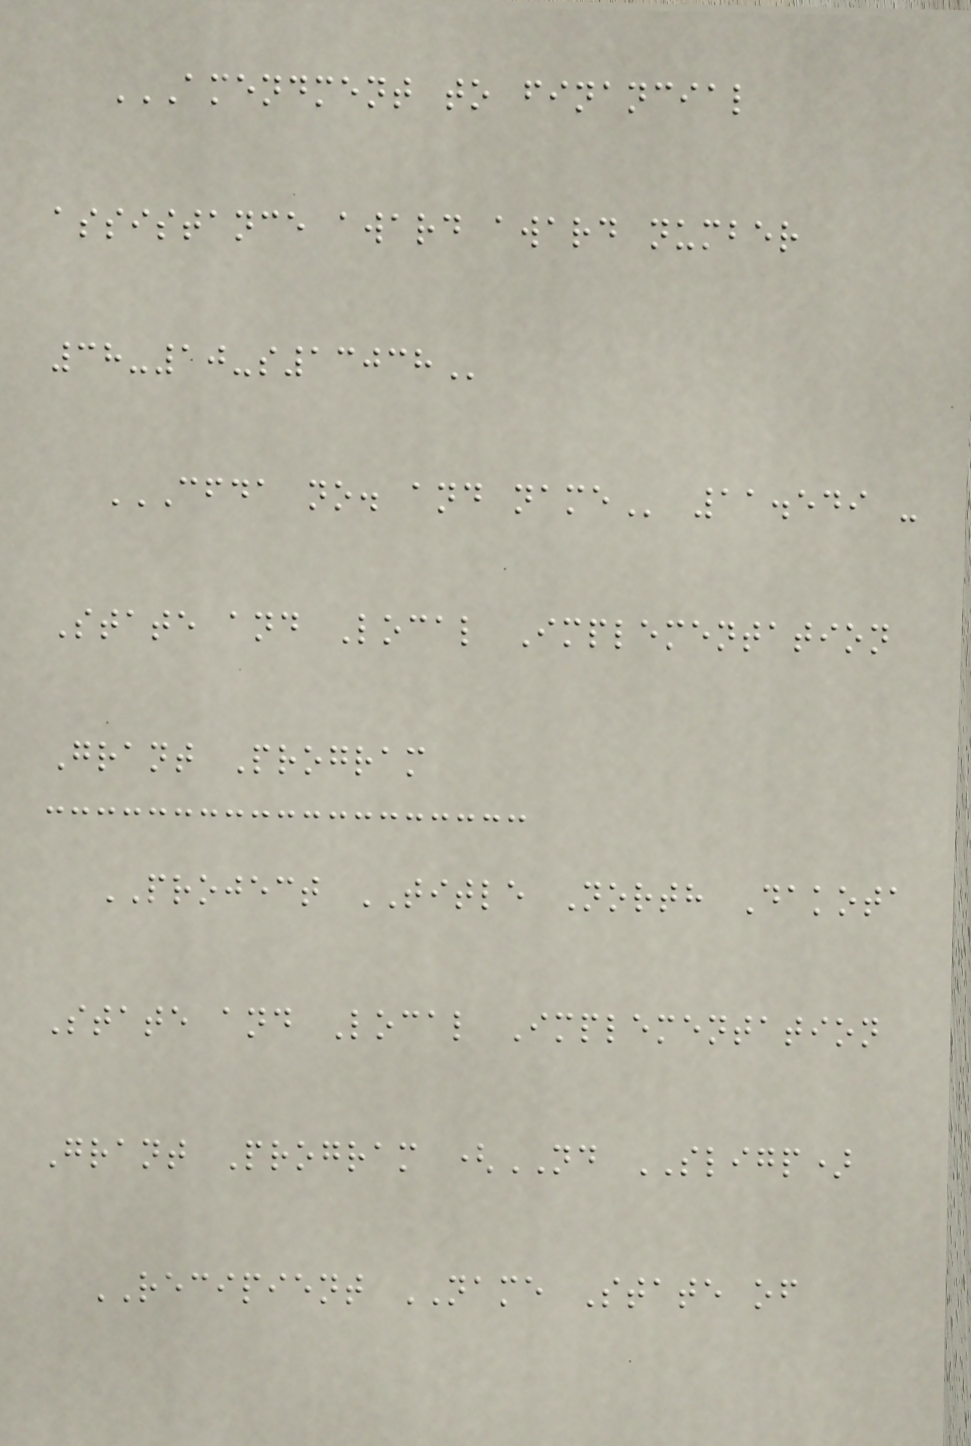AMENDMENT TO FINANCIAL
ASSISTANCE AWARD AWARD NUMBER
38-10-S13038
CFDA NO. AND NAME 11.549 -
State and Local Implementation
Grant Program
PROJECT TITLE North Dakota
State and Local Implementation
Grant Program (ND SLIGP)
RECIPIENT NAME State of
